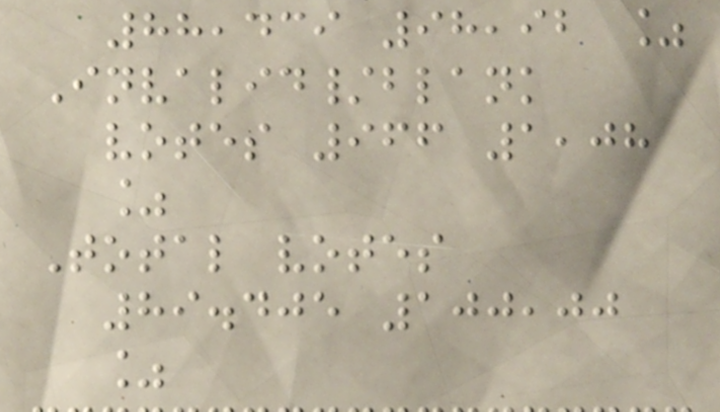88,439 98,92 %
Invalid/blank
votes 966 1,08
%
Total votes
89.405 100,00
%
